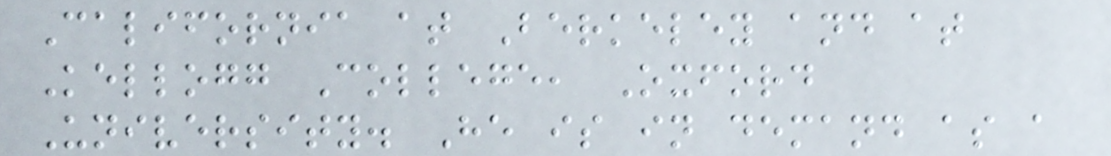California at Berkeley and at
Kellogg College, Oxford
University. He is in demand as a
